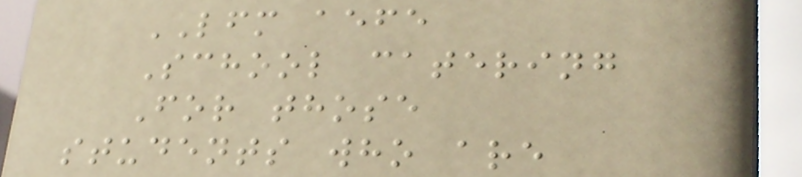LFM aefe
School catering
For those
students who are
